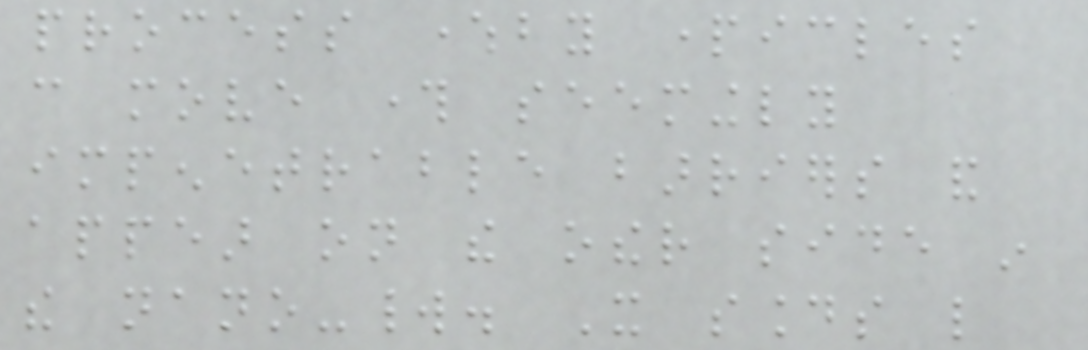process whereby particles
can move through seemingly
impenetrable barriers and
appear on the other side in
the nano-world. It sounds like
